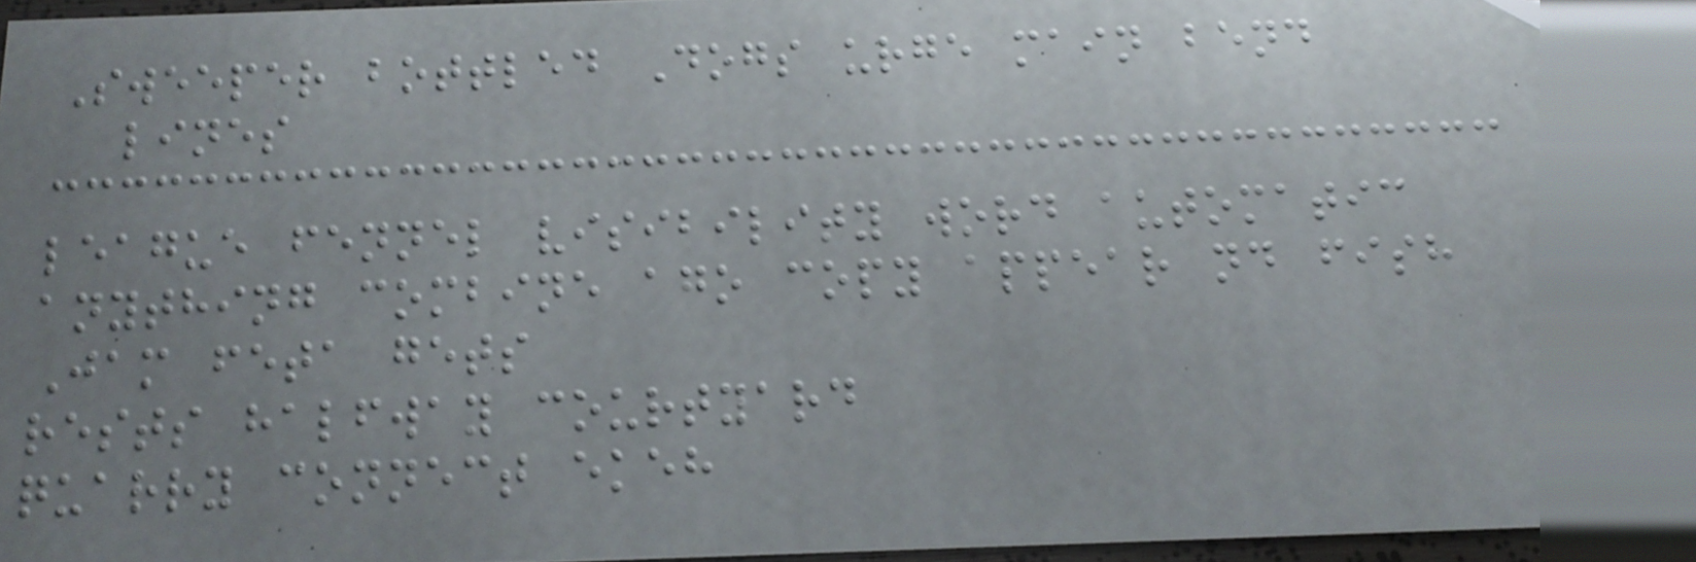Sweeper bottled Dogs urge main bend
lines
league fennel visibility word automatic
anything combine ago copy appear nd fish
Jam feta gets
rests halfway courtyard
quarry connect ekeh
